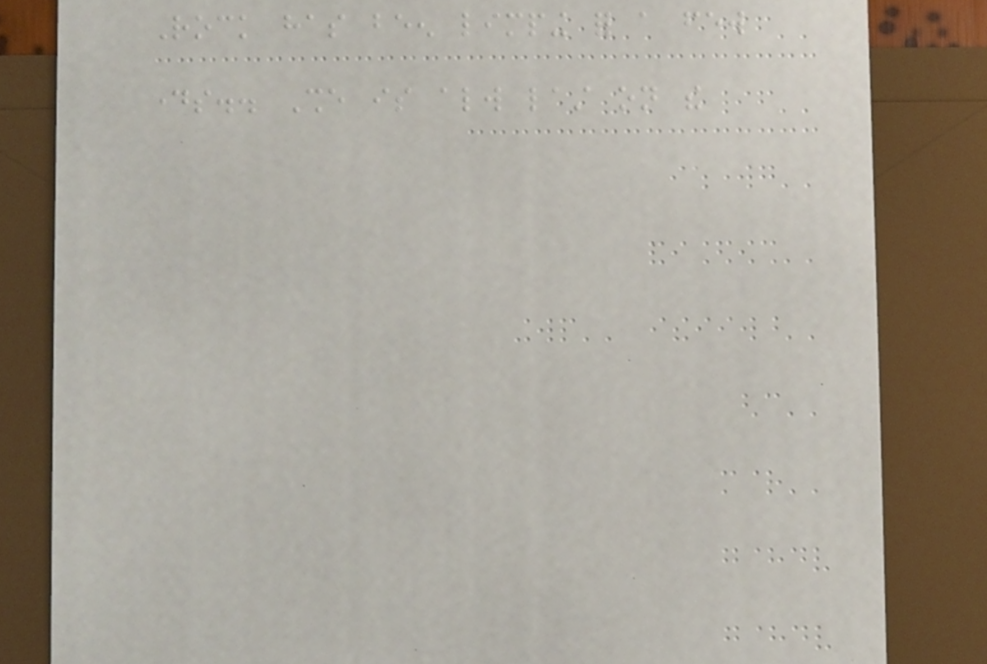Rock has been limping for a few
days.. She is always last on the
